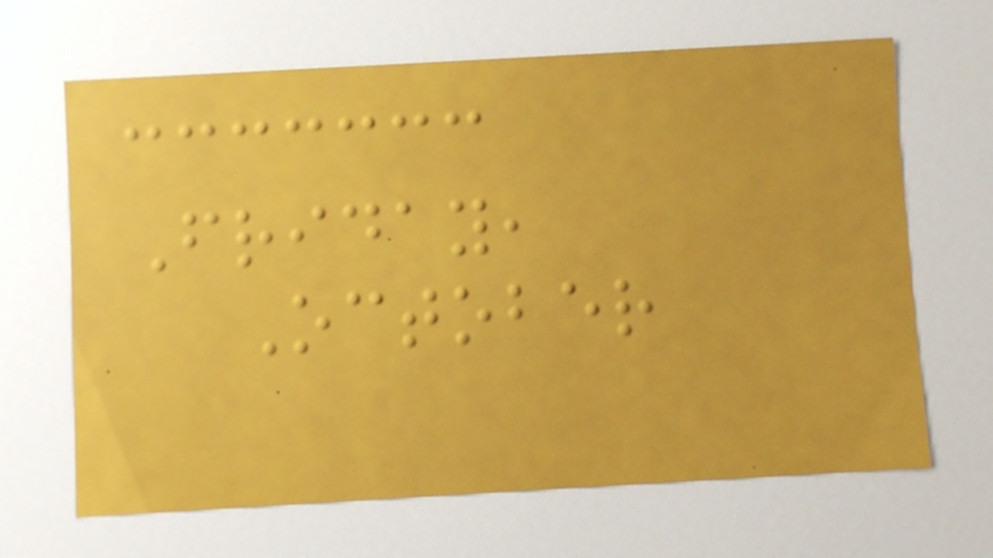Friday,
October
